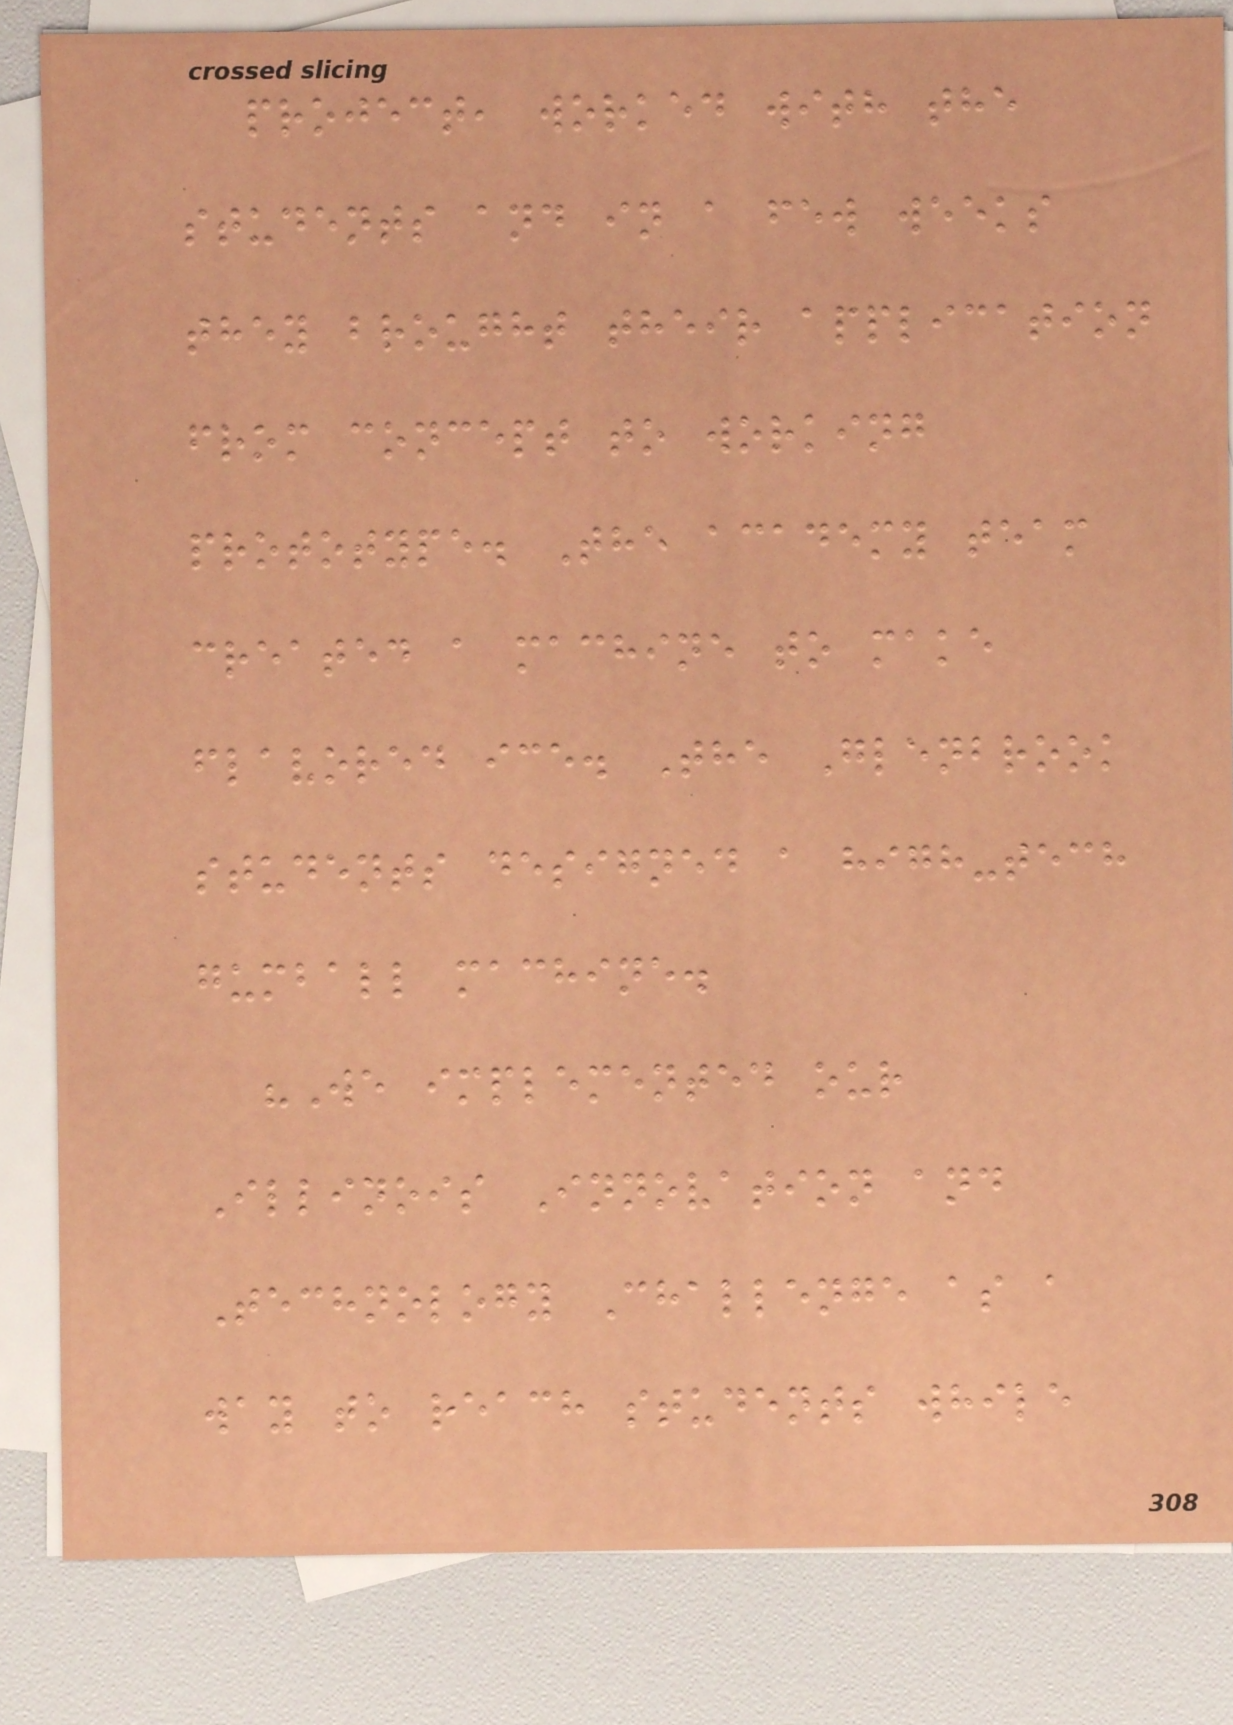project, worked with the
students and in a few weeks
they brought their application
from concept to working
prototype. The academy team
created a machine to make
flavored ice. The Glenbrook
students designed a high-tech
gumball machine.
"We implemented our
Illinois Innovation and
Technology Challenge as a
way to reach students while
